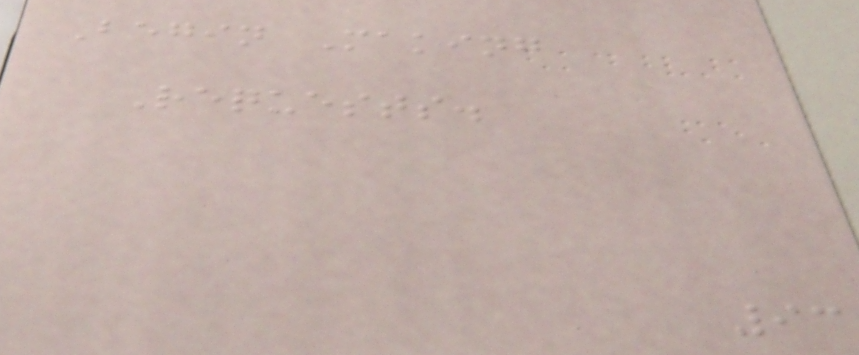Begin Making
Requests.
93
